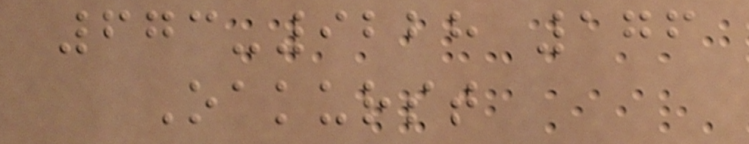673-9228 176
Oakurst
